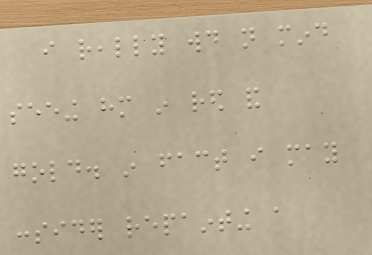i really would not mind
seeing him in red and
gold. in fact i may
consider repainting a
